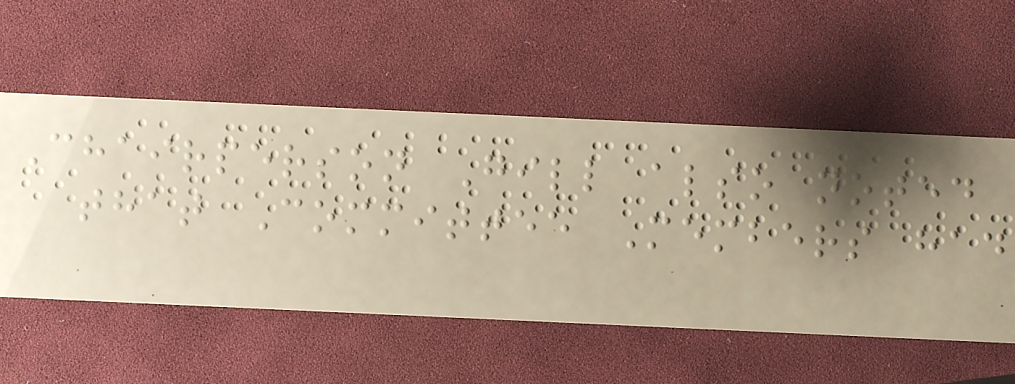Chairperson Gill also noted
that Committee Members had
